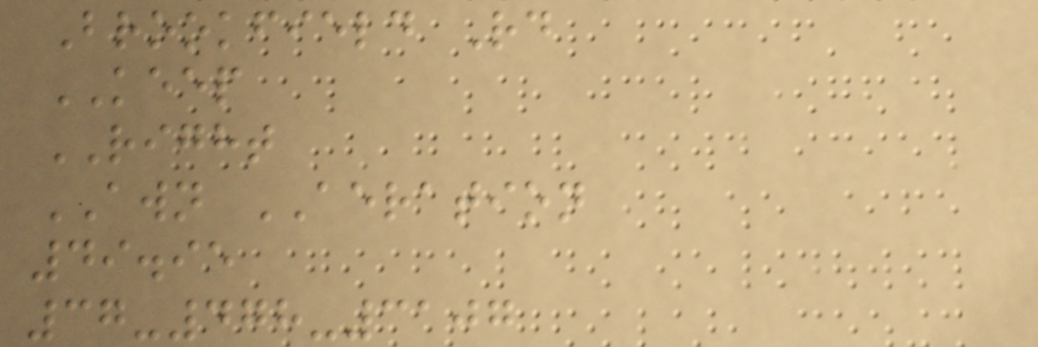Brookfield Rd
KEEP
RIGHT
AWN AERATION
49.95
37-478-3107
